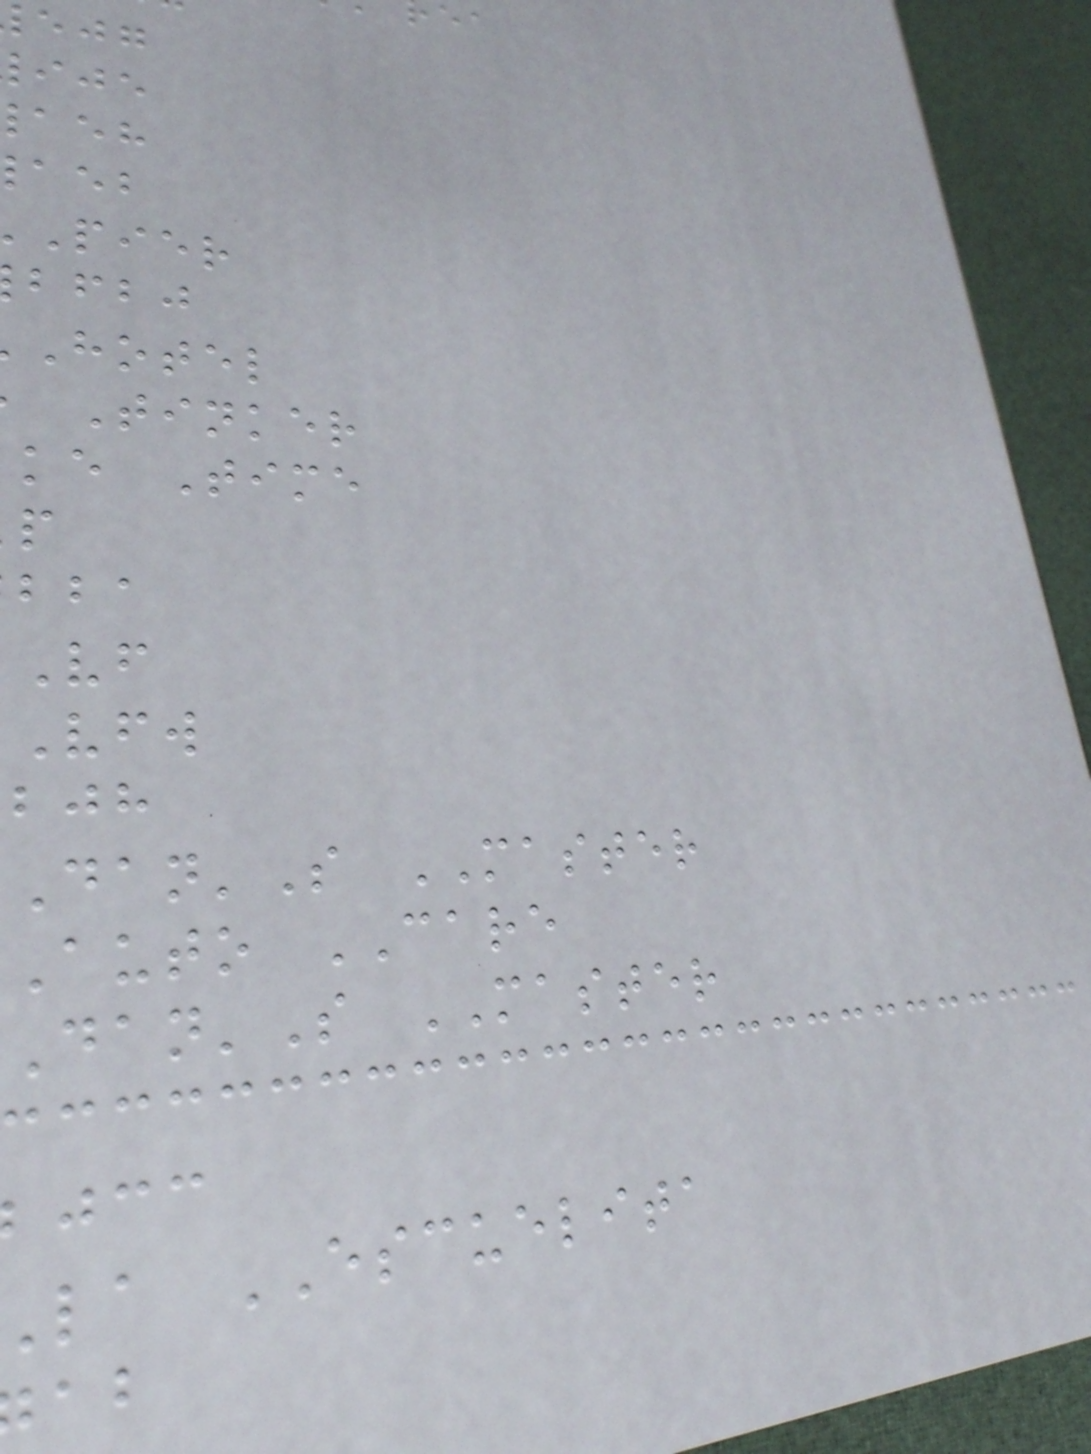pier
bfbj
hotel
Tinker
ke Time
'S MASTER
auto CARE
'S MASTER
la ESCUELITA
